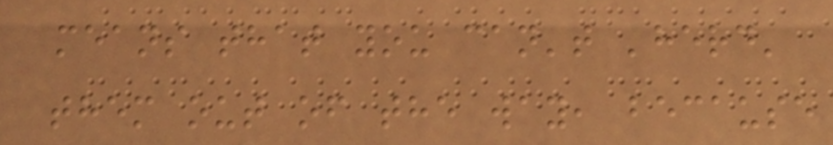means that you can't 'herd'
them out of the way, because
